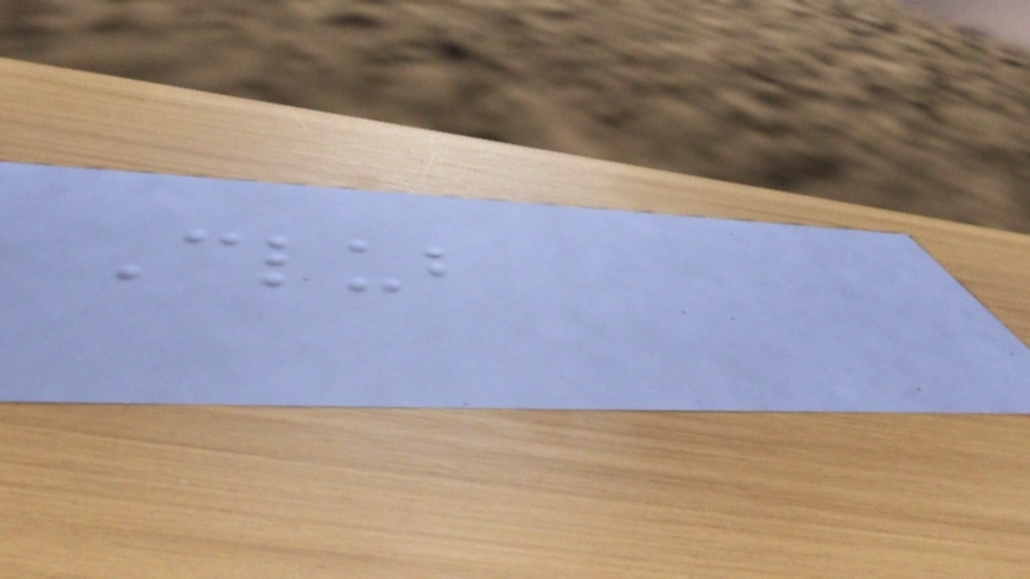Club
